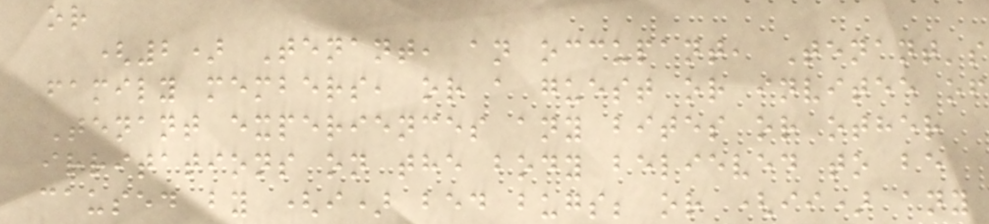or
(2) Tenant, an occupant, Tenant's
family members, or a guest or invitee of
Tenant experiences any bites or other
irritations on the body believed to be
caused by (i) bed bugs; or (ii) any
